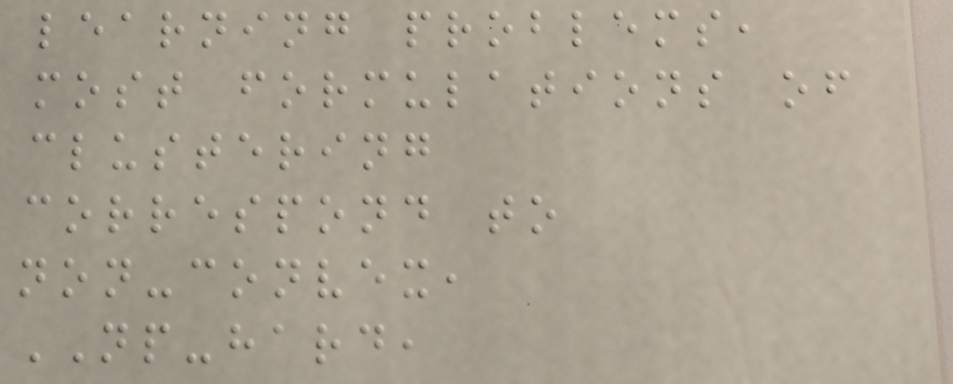learning problems,
most formulations of
clustering
correspond to
non-convex,
NP-hard,
